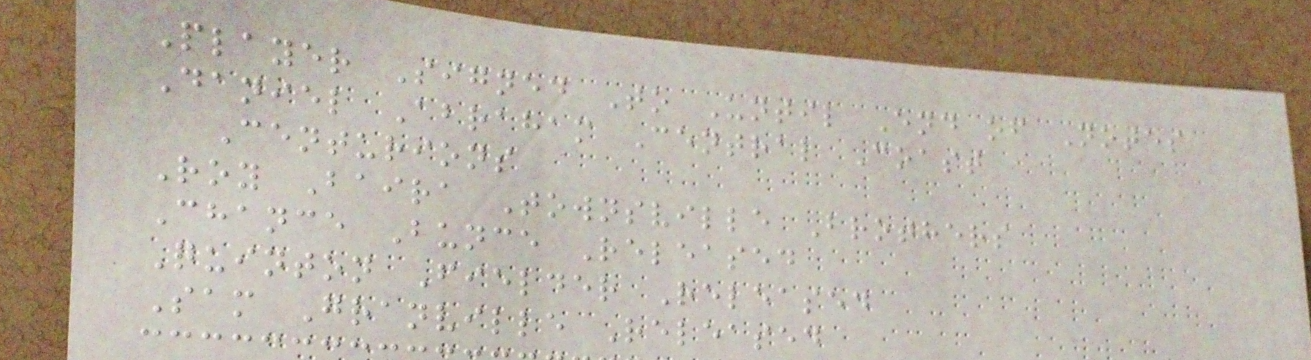Player Signed To Until End of Notes
Daniel Abraham Central Coast
Centurions
Roy Baira Townsville Brothers
Chance Bunce Released
Quinton Fielder Released
Sam Granville Released
